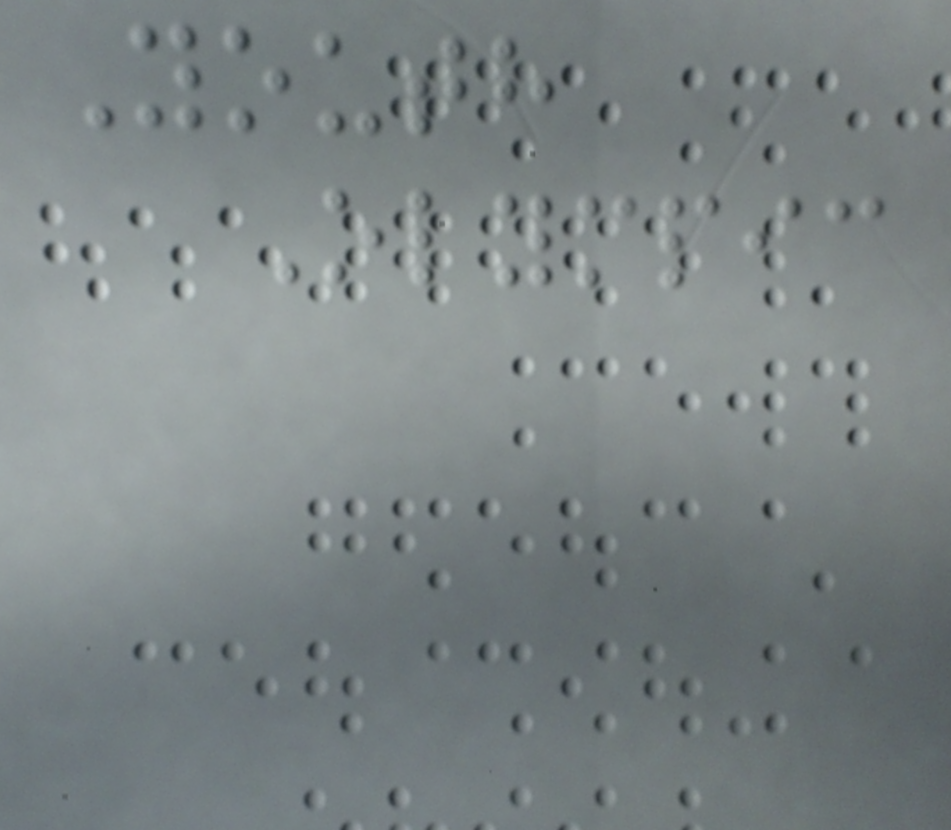Youth
Olympic
